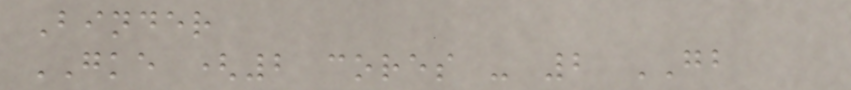Binder
GKE (2 cores - 2 GB
